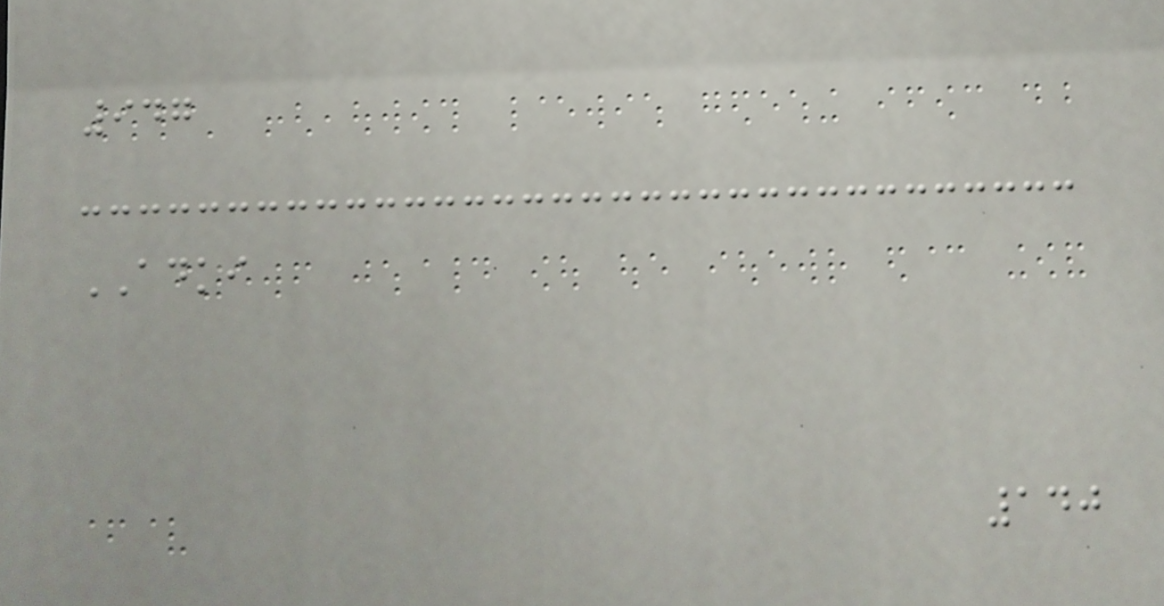947
ADKI
140
